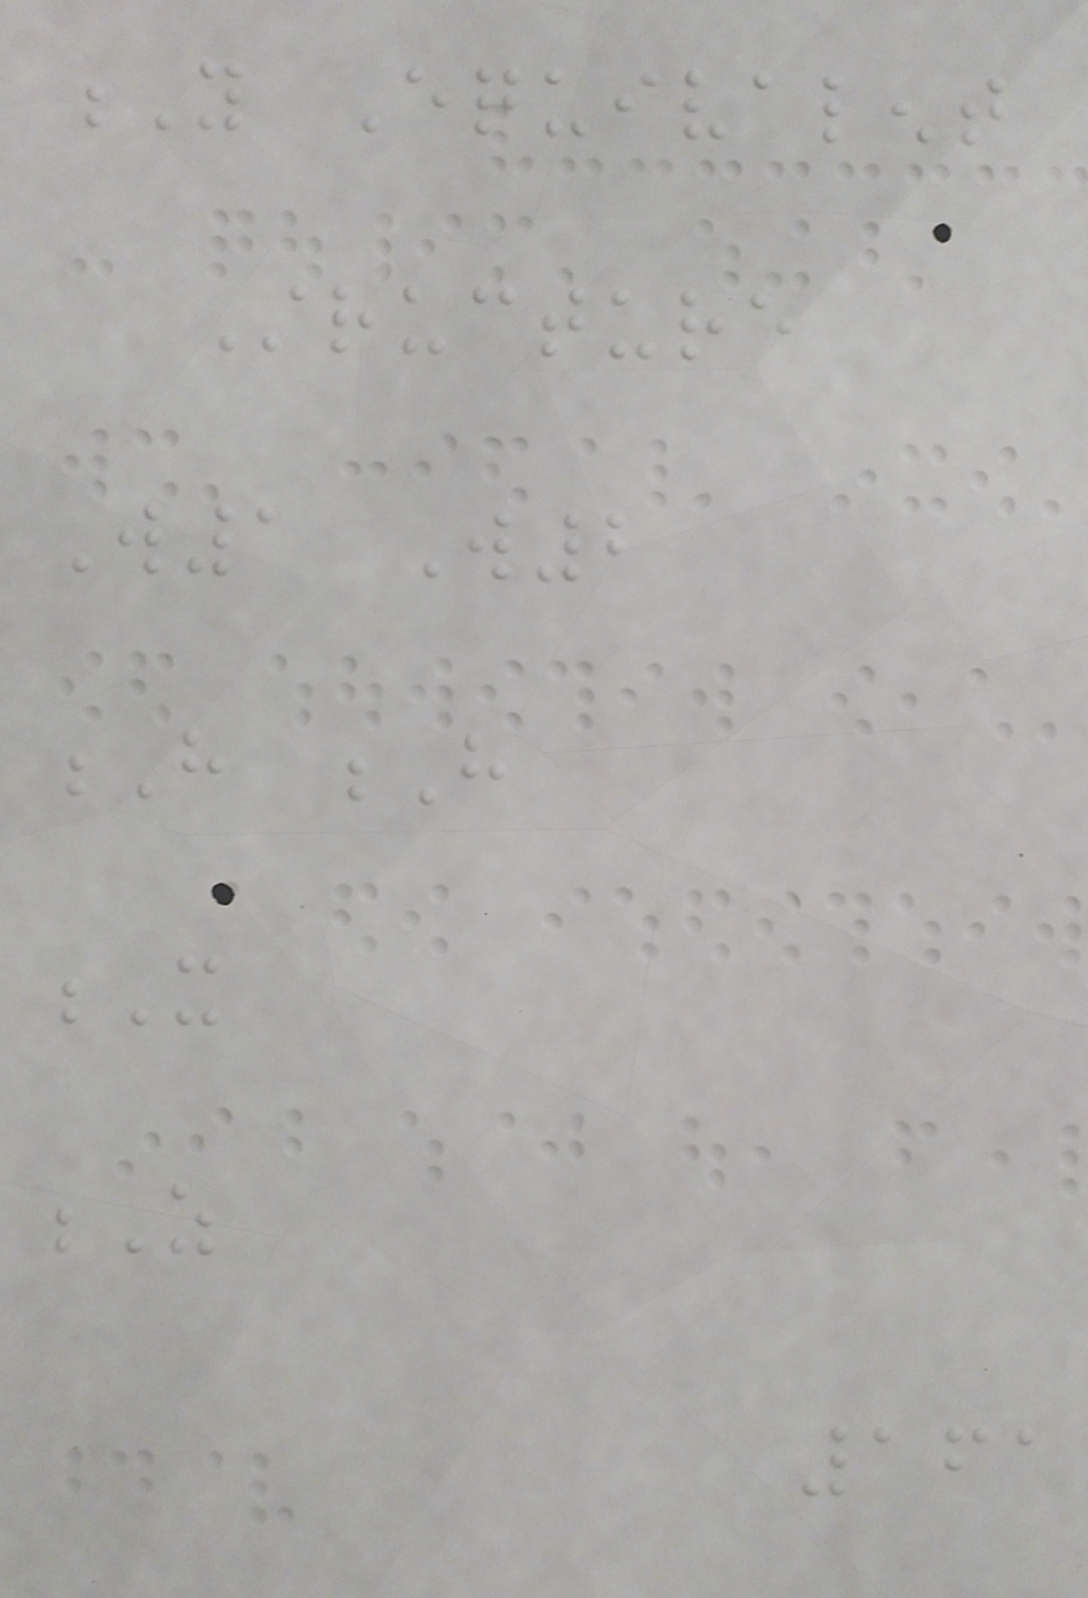Y Equivalent
Structure
W1 W2
H H
X
Z
161
